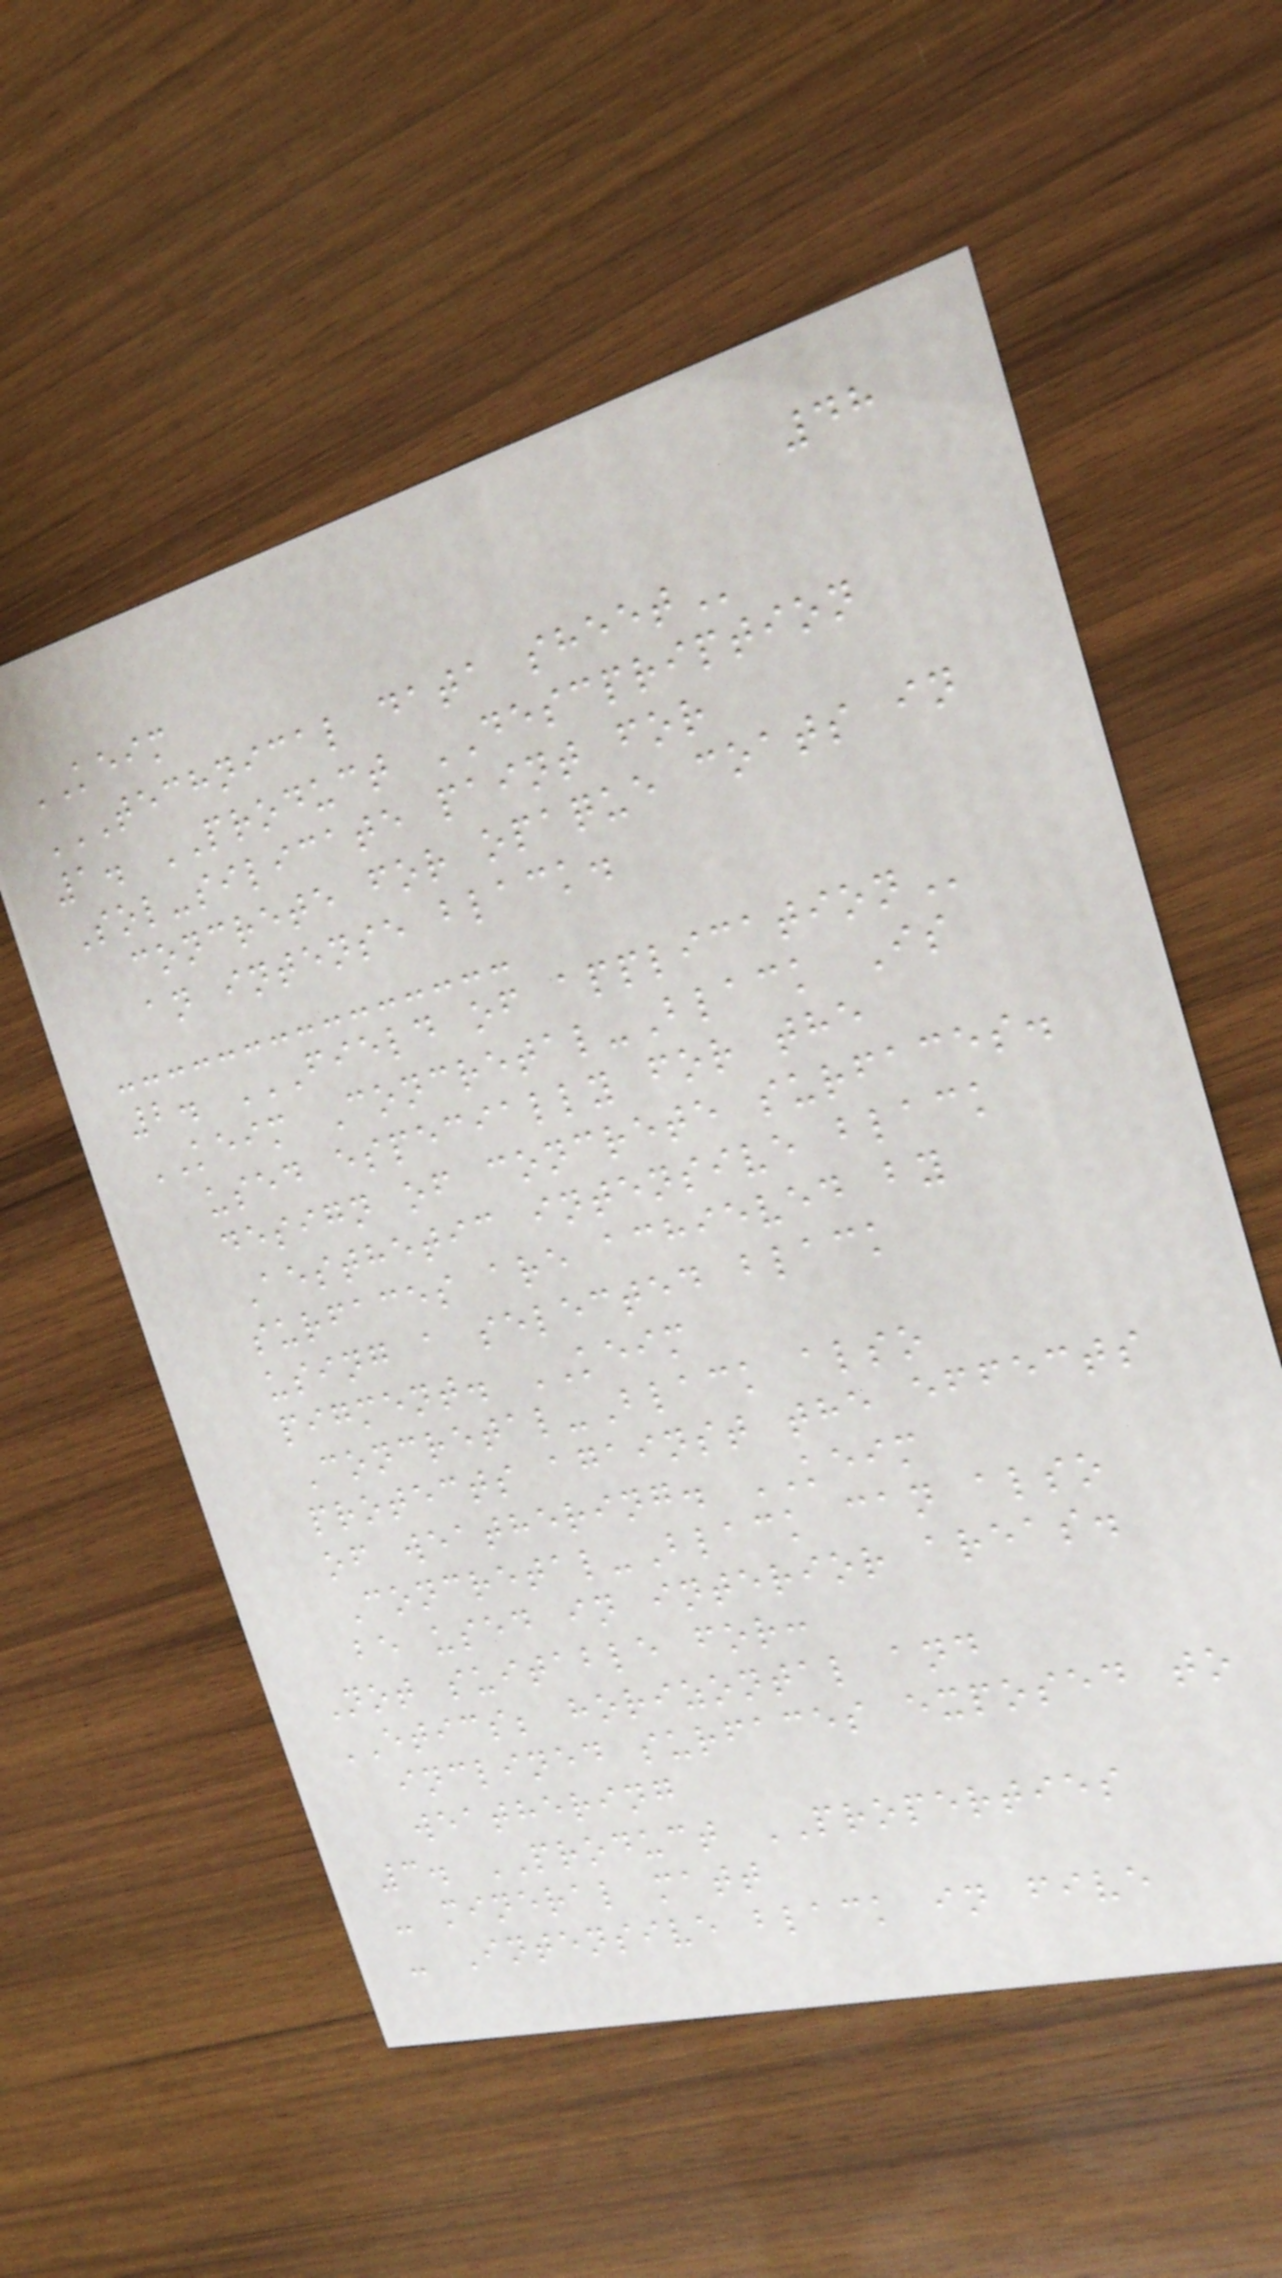48
KEIM
TECHNICAL DATA SHEET
1. PRODUCT DESCPRIPTION
Sol-silicate paint for
concrete for opaque coats in
an intense black.
2. FIELD OF APPLICATION
KEIM Concretal-Black Is
used especially for the
design of concrete surfaces.
Aesthetic intensive black
surfaces are achieved by
using a selected black
pigment. KEIM
Concretal-Black also
protects against the effects
of weathering. KEIM
Concretal-Black can also
be used in interior areas.
Not suitable for:
ETICS; horizontal and
inclined surfaces exposed to
weathering
3. PRODUCT PROPERTIES
- mineral matt
- Intensive black in five
